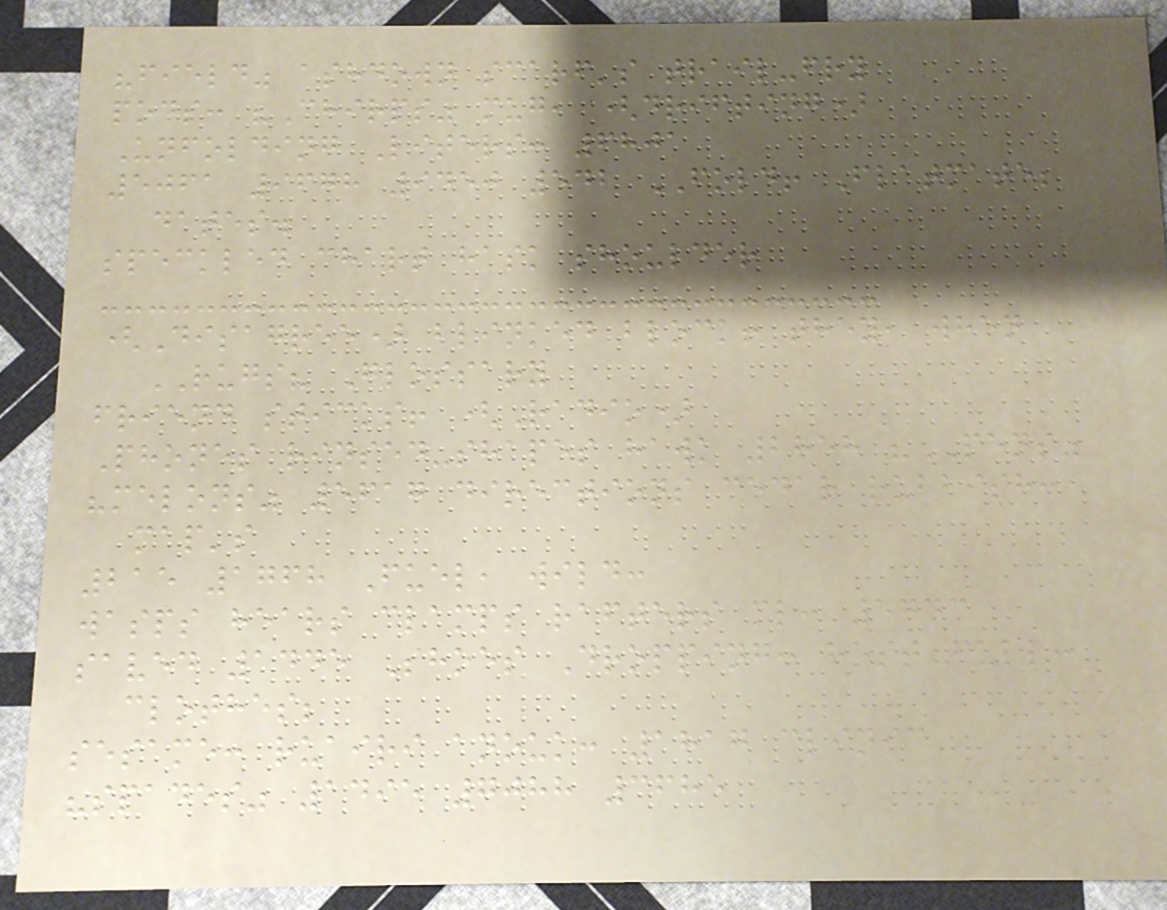"field" ashdown scarf's trail-fry
pods: "Chirps" mug, (drifting)
Unfolding Liters: 6801
5061 9678 9450 542 FOLD! Flatmate;
dates.
speckled chart hask shoulder
(Disagree) blinked block! they, when
RUGS? Glossary
friend sticks! (Radio)
Phones rinsed-shapes hawk 2858 "PENS"
"melons" 5617 directions cedar rubbish:
map's
215 1768 Fuel, wild:
wasps hears clamps rafters ml: 5743
saved 1445 Shoes Dropping: host full:
clothes;
sesame: ruairi anouk: 1817 clinic
"spades" 1495 7088 3685
